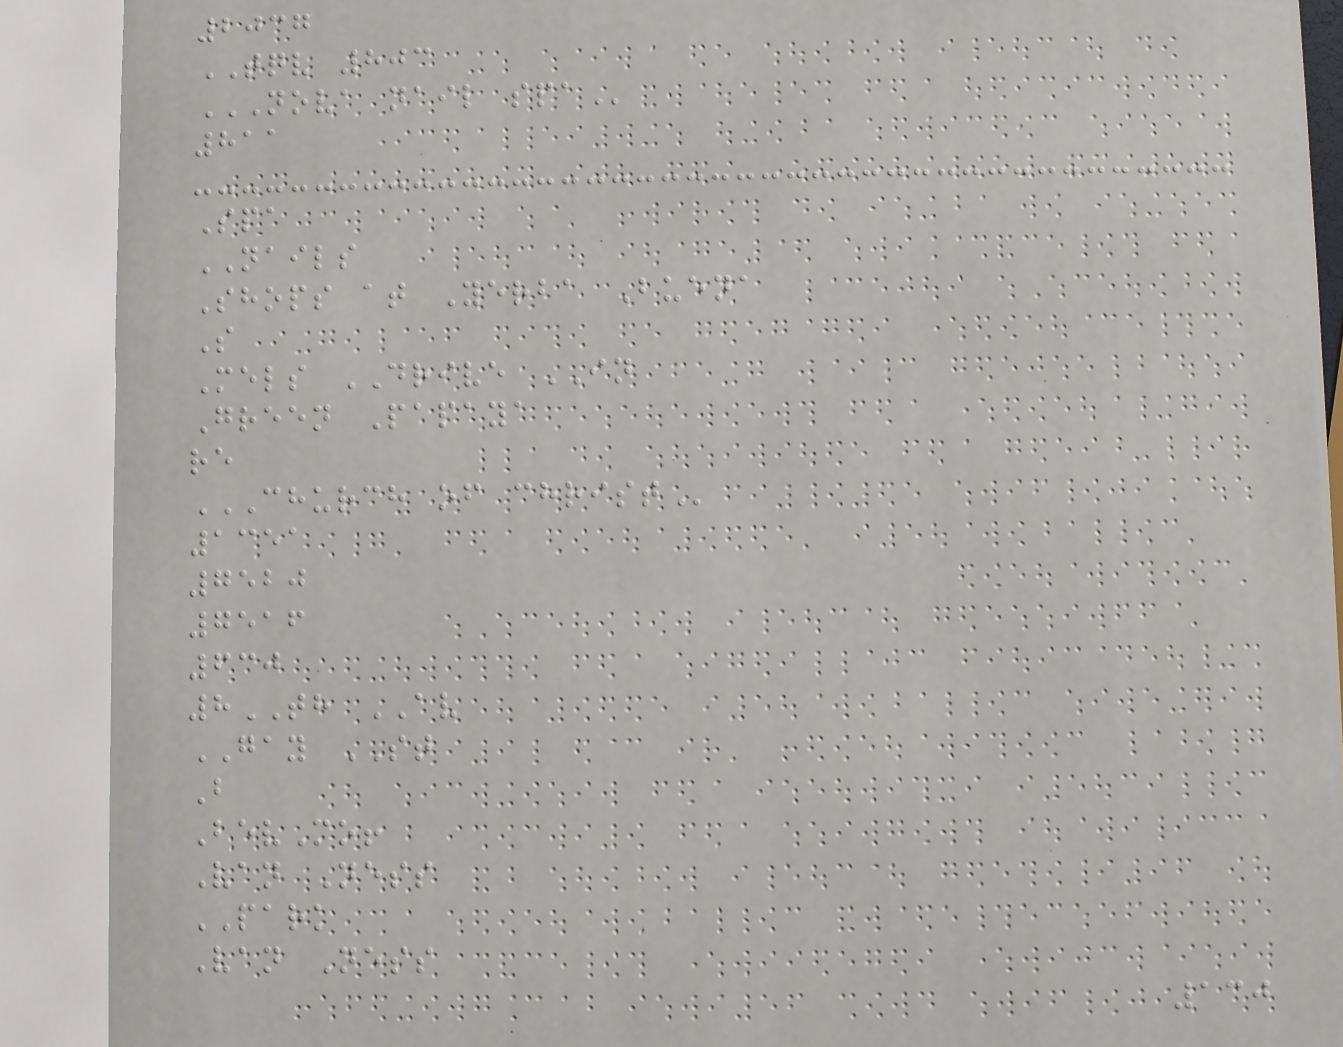2037
TQV 803
NOVA NAIL SPA
811
Spa
NAILS
Shops at Yerba Buena
S
Mels DRIVE IN
Green Papaya
re
CHURCH OF CHRIST
1351
7520
7516
630
8TH AV
GAY ST
B
BevMo!
Van Ness
PARK
Van Ness
130
